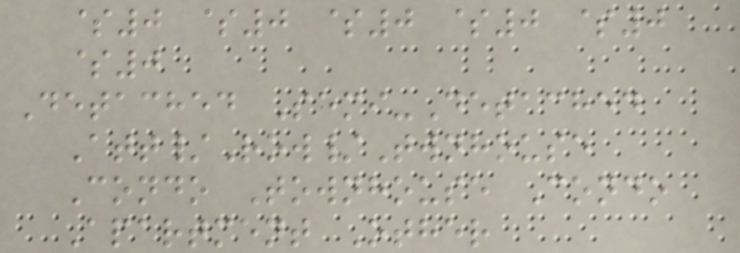$0 $0 $0 $0 $0
$0
Detached Semi-Detached
Att/Row/Twnhouse
Condo Townhouse Condo
Apartment Other
